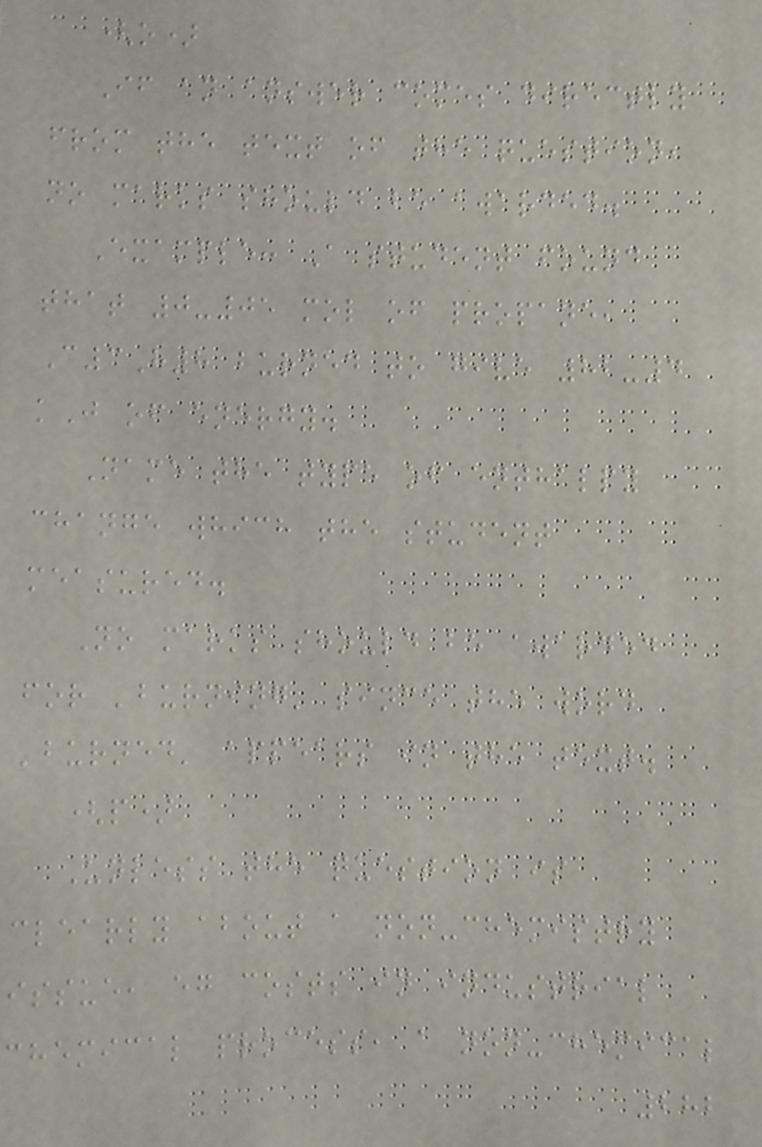(o)
If an answer comes directly
from the text of the question,
no marks should be awarded.
Example: A student found
that 0-05 mol of propane,
C3H8 burned to give 82-4
kJ of energy.
Name the type of enthalpy
change which the student
measured.
No marks should be awarded
for 'burning' since the word
'burned' appears in the text.
(p)
Unless the question is
clearly about a non-chemistry
issue, eg costs in industrial
chemical process, a non-chemical
282
